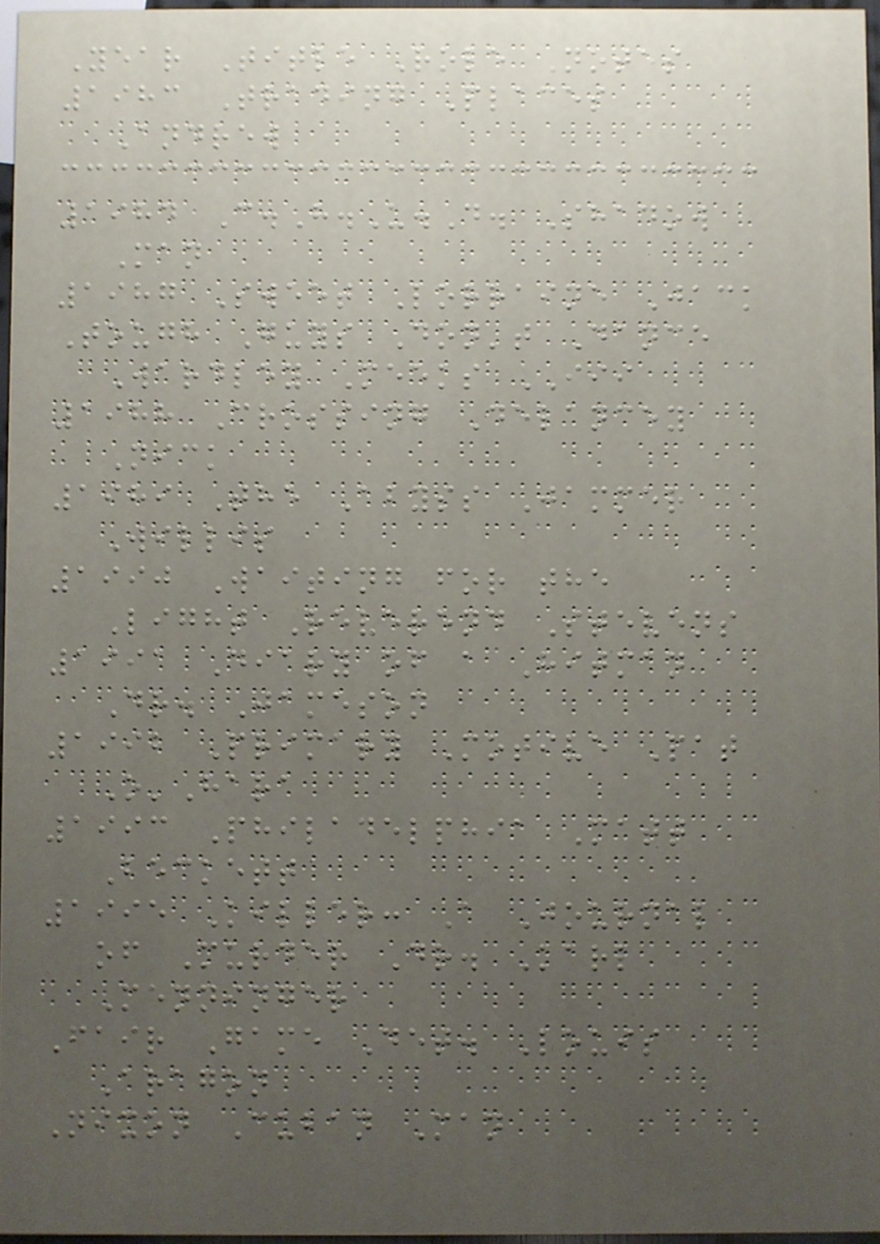Year Title Role Notes
1983 Trading Places
Andrew
1984 C.H.U.D. Shadow
Man
1987 Sweet Lorraine Jack
Tough Guys Don't Dance
Wardley Meeks III
1988 Crossing Delancey
Nick
1989 The Abyss Jammer
Willis
1990 Waiting for the
Light Reverend Stevens
1991 Diary of a Hitman
Dr. Jameson
1992 Primary Motive Pat
O'Hara
1993 Philadelphia Matt
Beckett
1995 Killer: A Journal
of Murder Dr. Karl
Menninger
Fair Game Det. Louis
Aragon
Nixon Cuban Man
